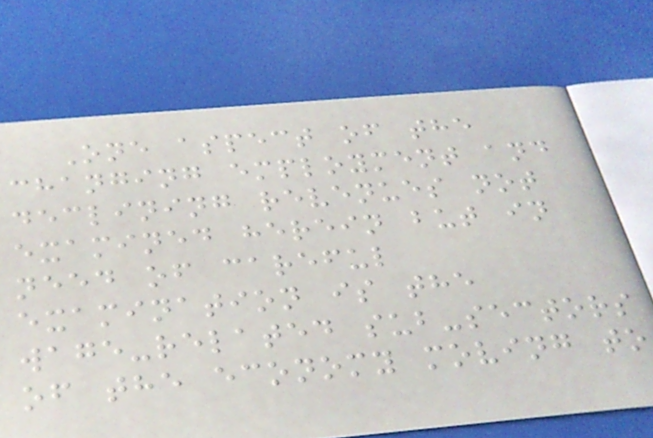One aspect of the
changing employment and
declining revenues not
examined herein but in
need of careful
examination is the
wage-related sub-sectors
of the economy moving to
